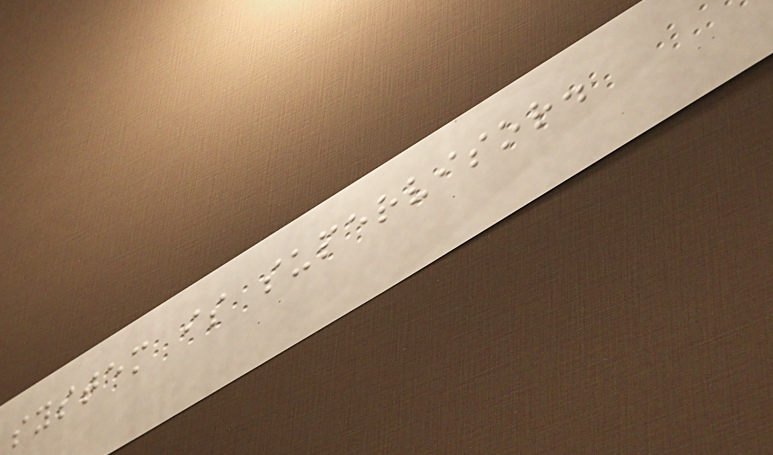system is supervisor.
